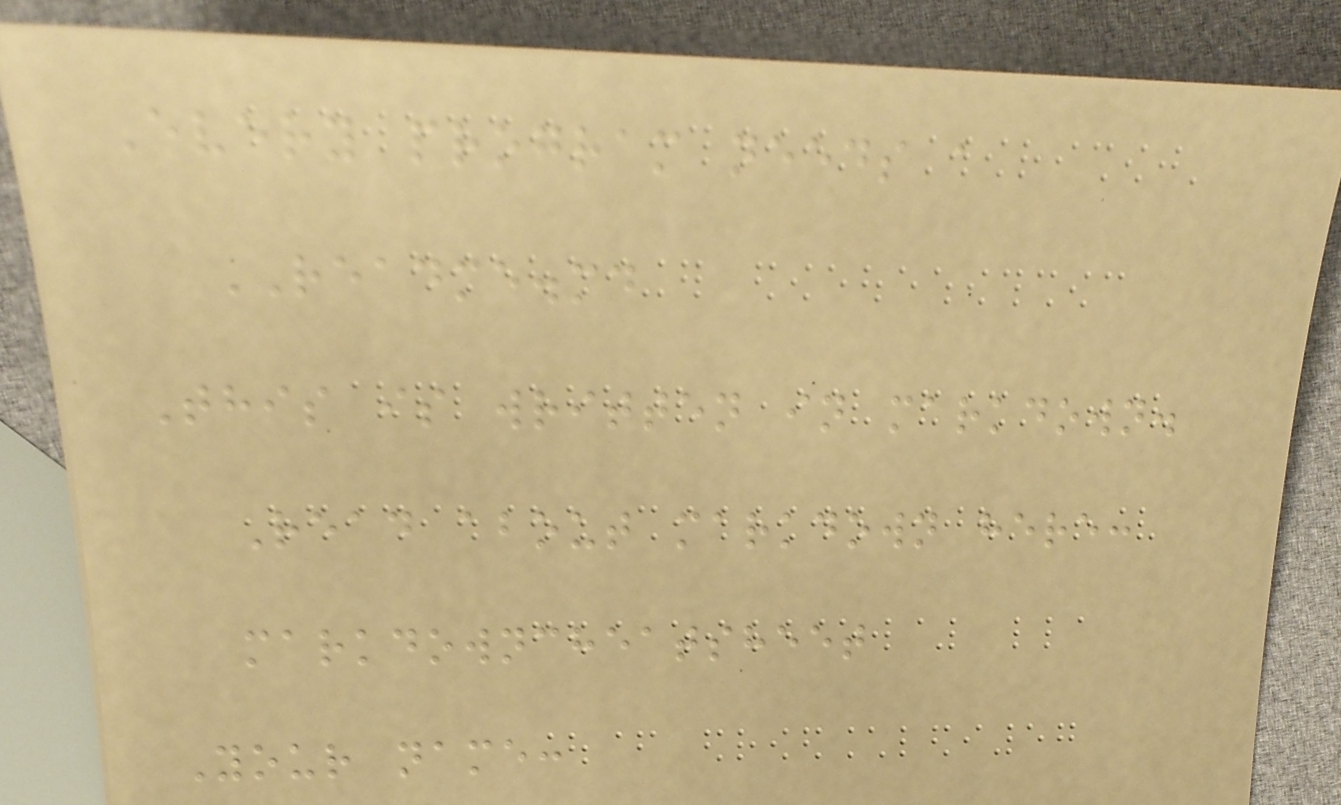Every program needs a
README.md
This is written in markdown.
Read about markdown here:
markdowncheatsheet
Your name:
